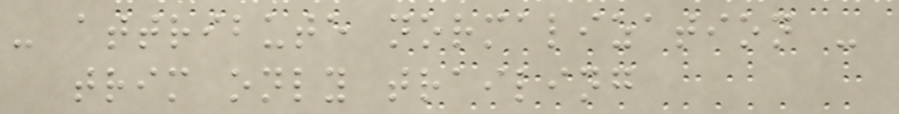- attribute normalization -
trim only trailing
